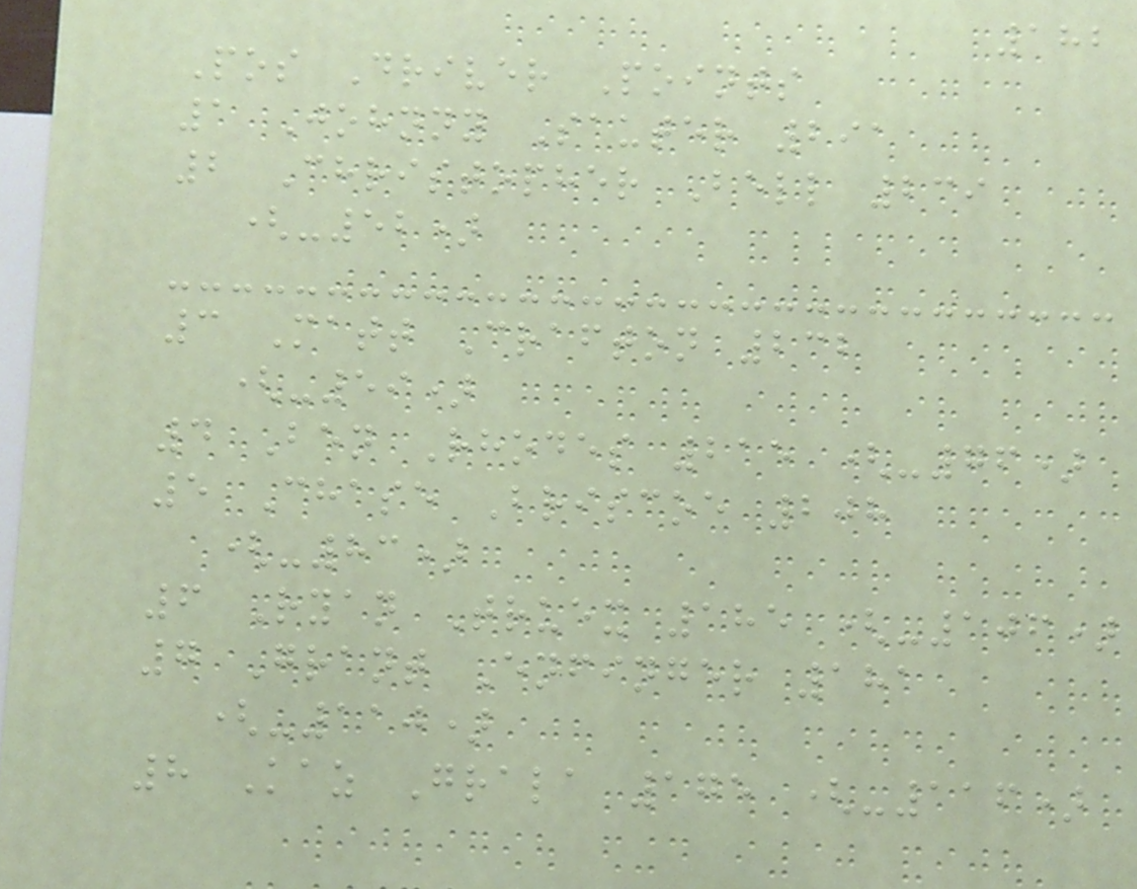182
Pos Driver Points
1 Johnny Sauter 291
2 Christopher Bell 239
(-52)
3 Matt Crafton 232
(-59)
4 Ben Rhodes 215 (-76)
5 Chase Briscoe 208
(-83)
6 Ryan Truex 185 (-106)
7 Grant Enfinger 181
(-110)
8 Kaz Grala 175 (-116)
